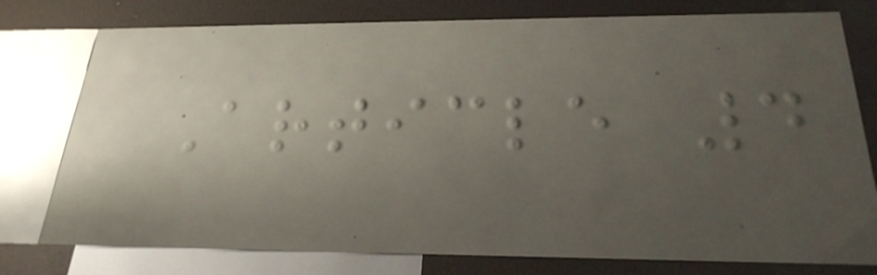Article 4
